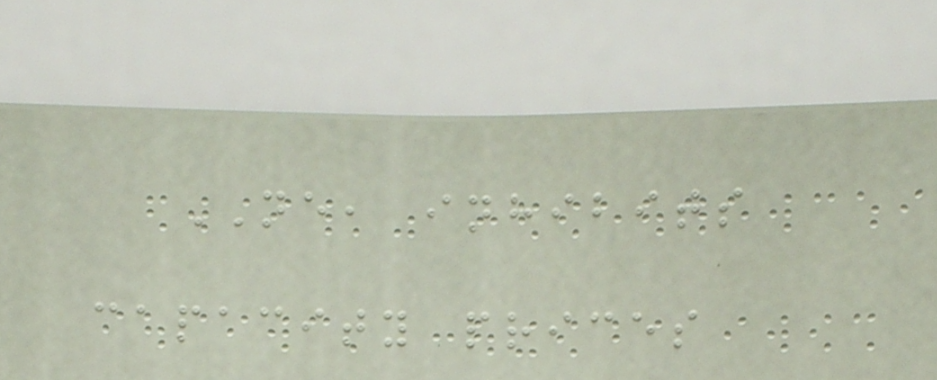NE, inhibits
capacity prices
